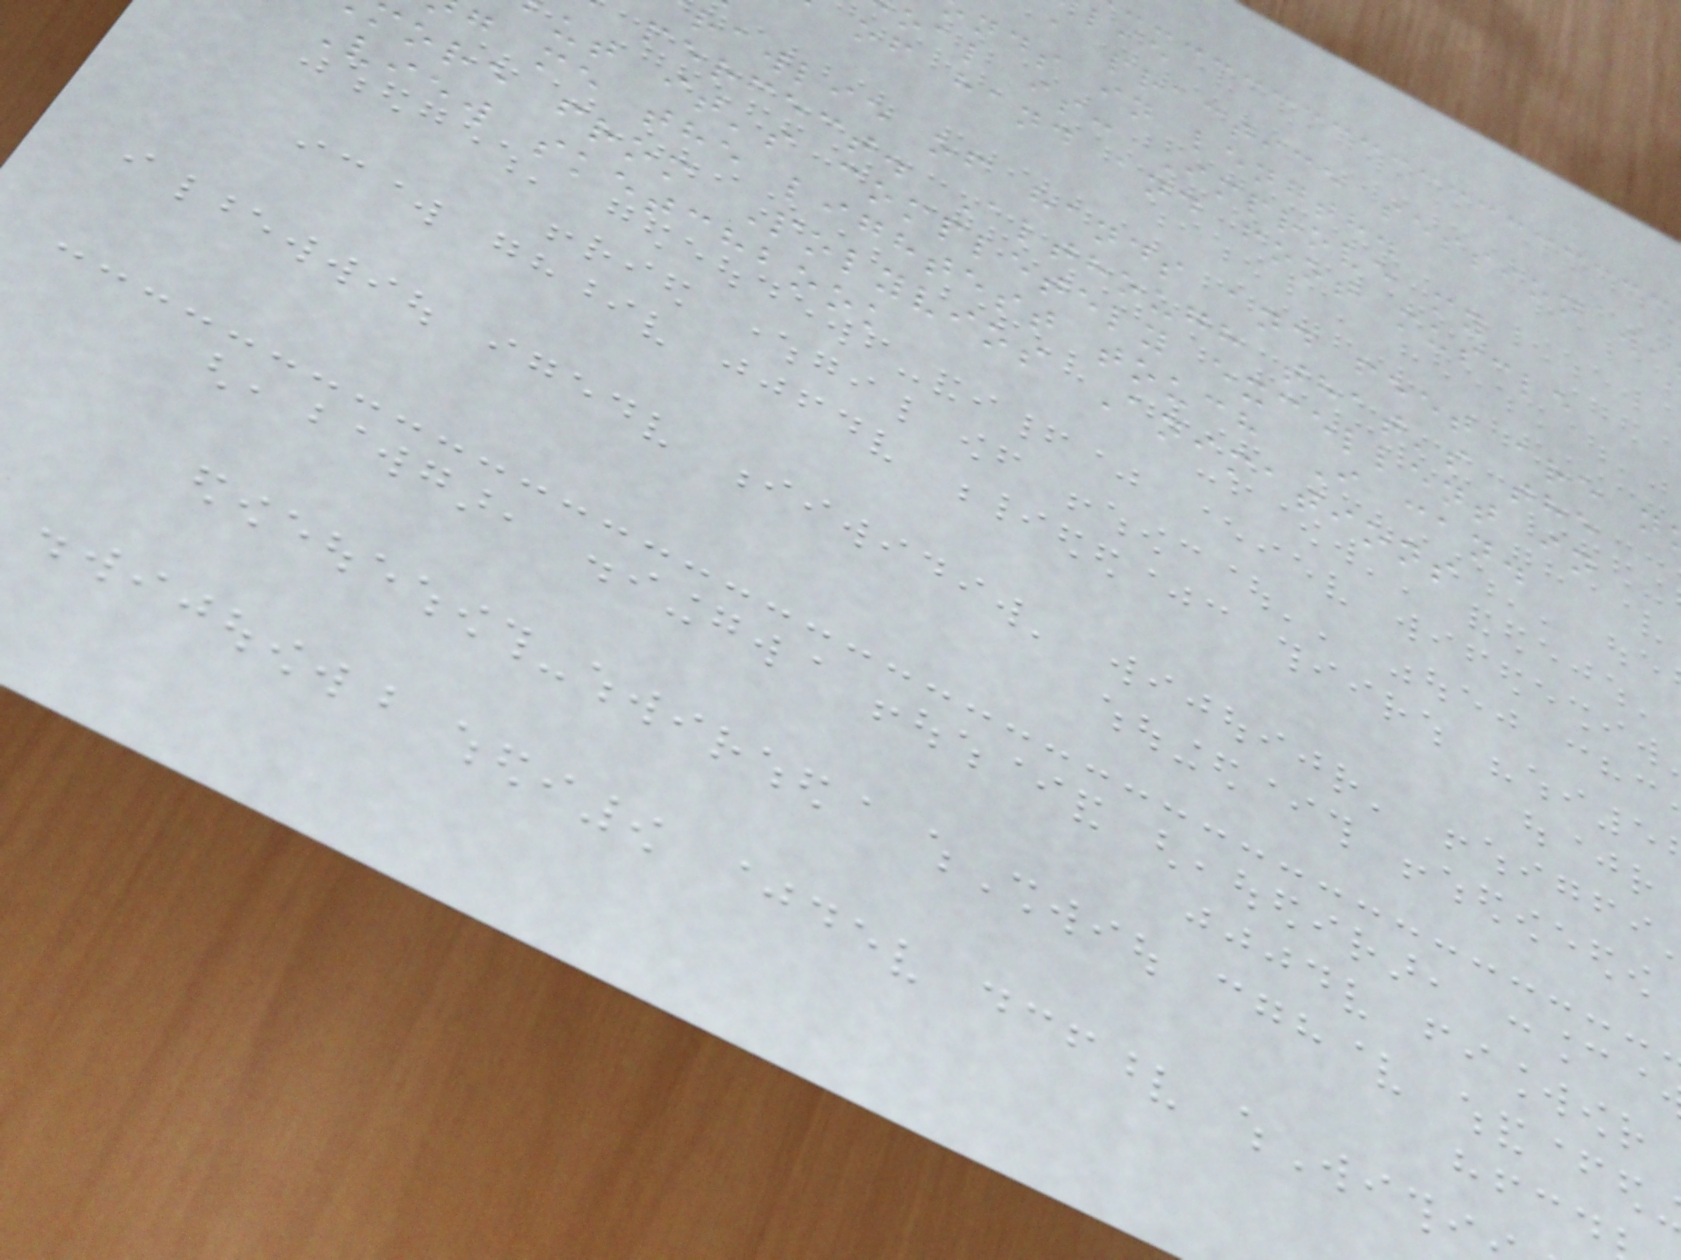a practice session wi
nds in length.
oal is: Improve my
of hand and foot muscle
rawlie of hands and feet are n
perfect. Although that's the
ut it's completely excellent in
g me the lightest touch I can.
more from Polyvios Animations
View sketchbook
